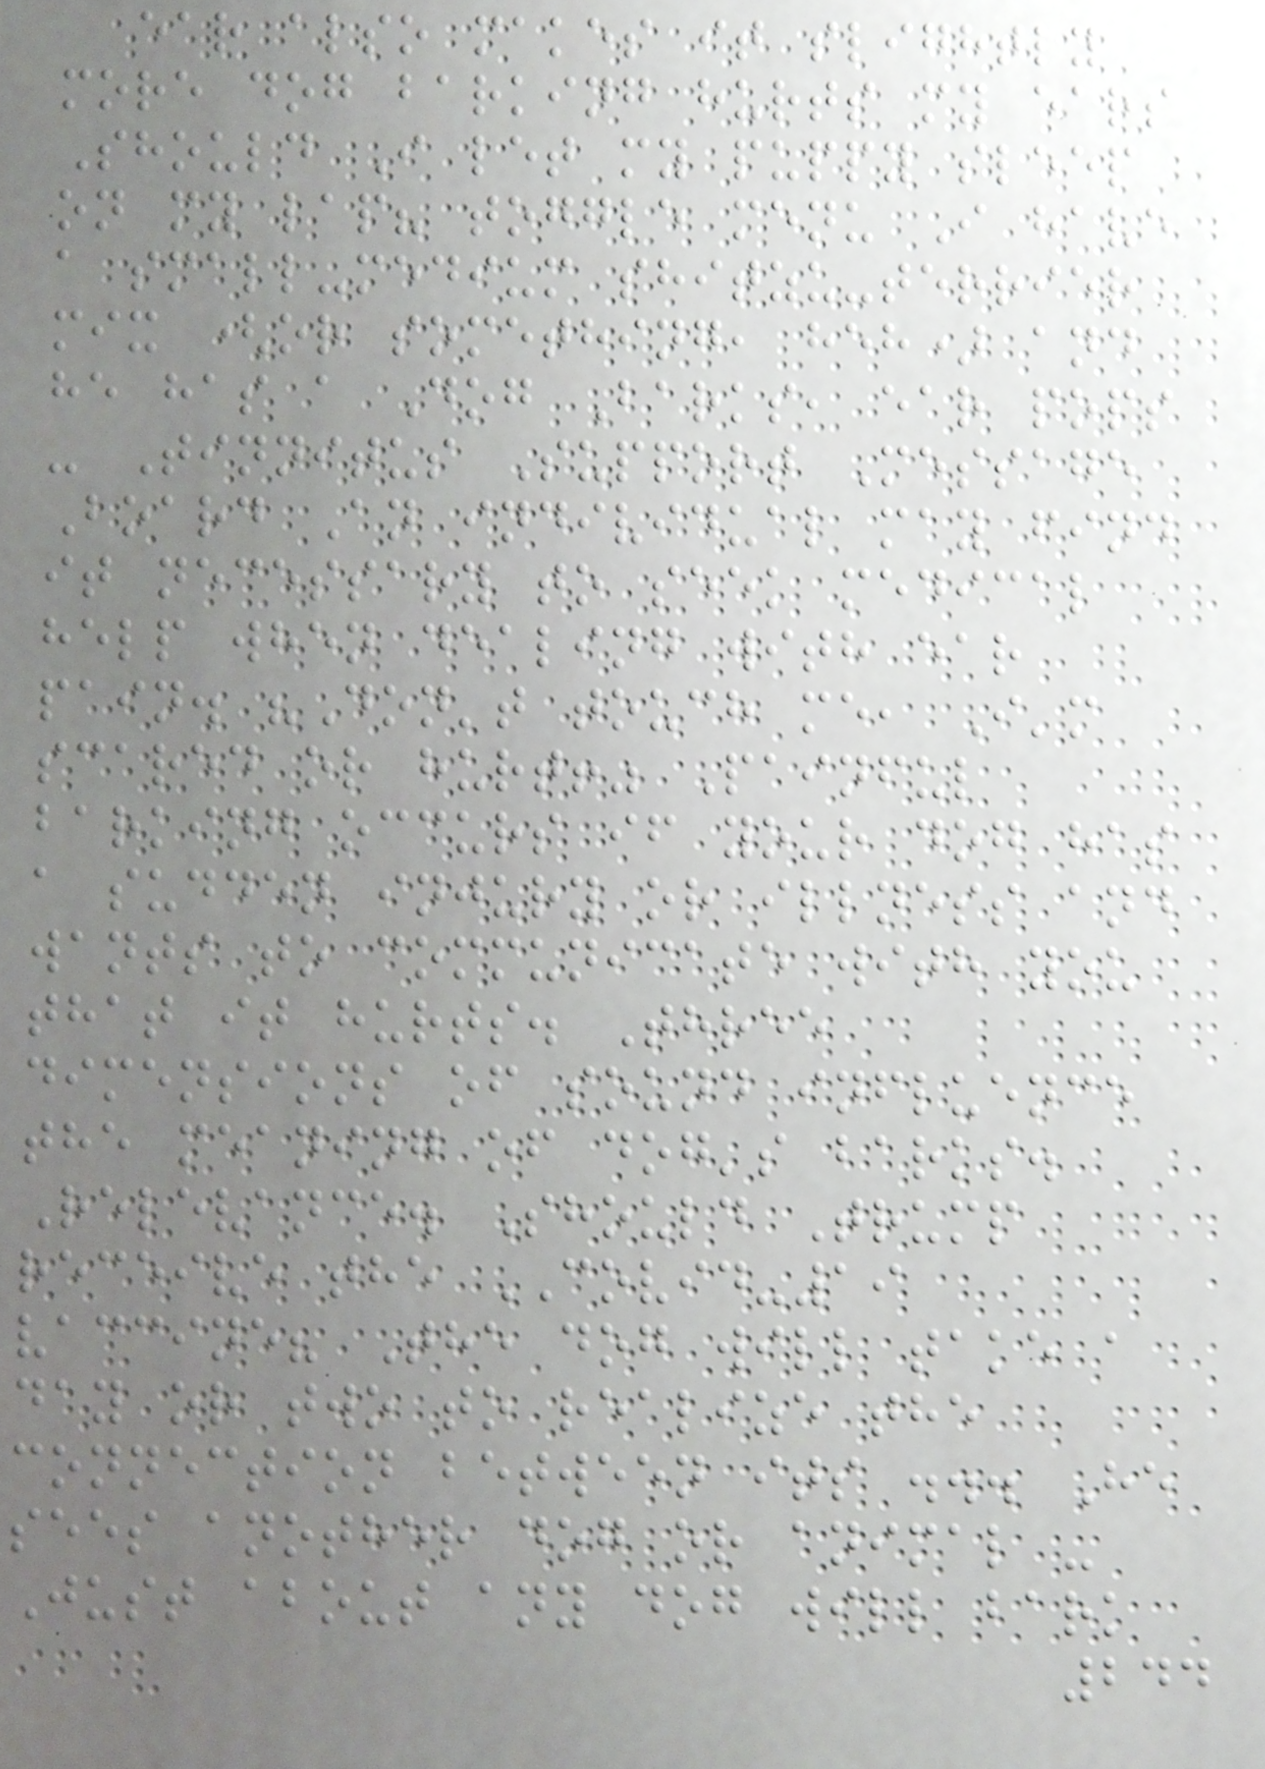ear also makes it slightly
more dog barking hurts my ears
Should I let my puppy sleep
on my lap? toggle menu I have
a small-medium shitzu-terrier
mix (or something, heh) and
he has a Dog Barks, ear pops
- Tinnitus Support Message
Board An individual may find
it necessary to seek medical
help when dealing with ear
pain. "Don't touch me, I'm
scared or hurt!" Painful
barking occurs if your dog has
a sudden injury or illness and
wants to communicate with you
that it hurts. Three
dimensions of sound influence
the meaning of dog's barks.
Relevance. Should Trump
receive the COVID-19
vaccine? The dog will take a
day or two to realize the
connection between its ... He
sees another dog or animal -
Just about any dog will bark
244
